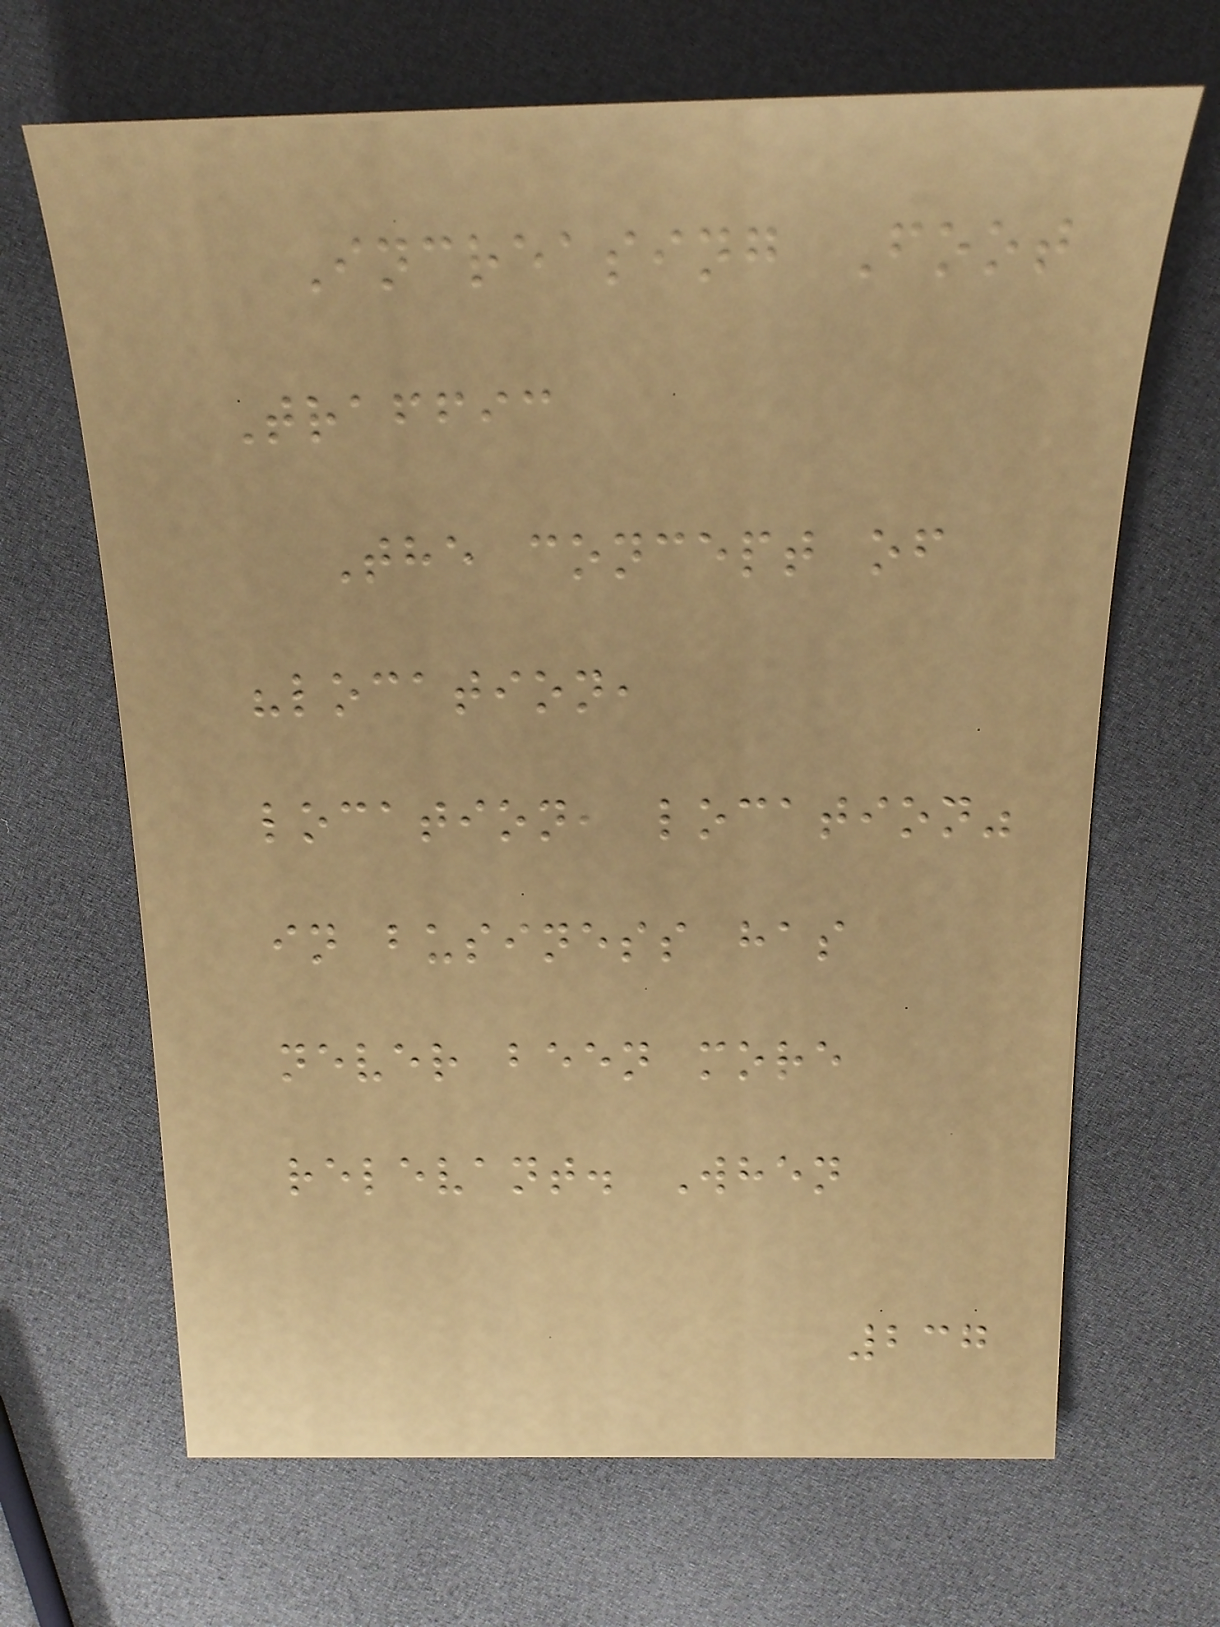Increasing Foot
Traffic
The concept of
"location,
location, location"
in business has
never been more
relevant. When
237
